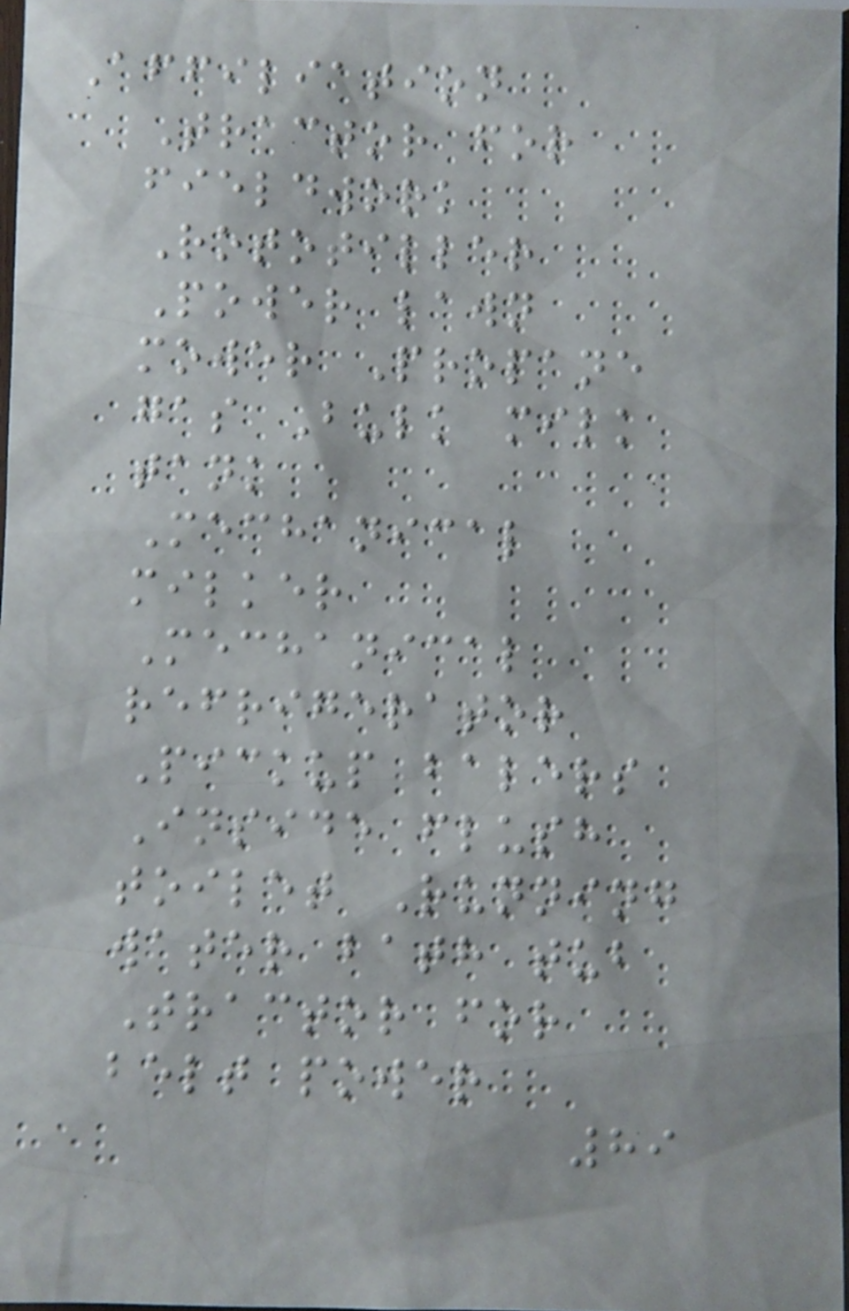Affiliation
Tractor for
fieldwork
Rototiller
Power lawn
mower Propane
gas Bulk milk
tank
Mechanical
milker
Mechanical
refrigerator
Pickup balers
Inside flush
toilet Running
water bath tub
Tractor for
belt power
89
